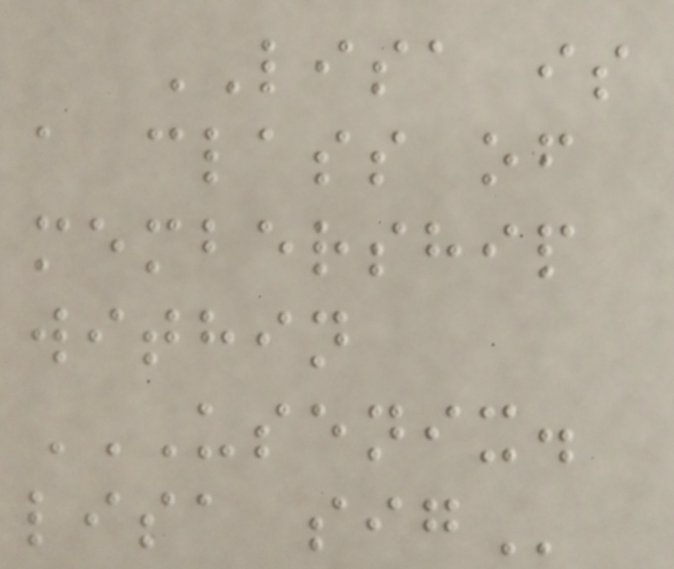LISA is
a class of
membership
within
USENIX.
LISA SIG
